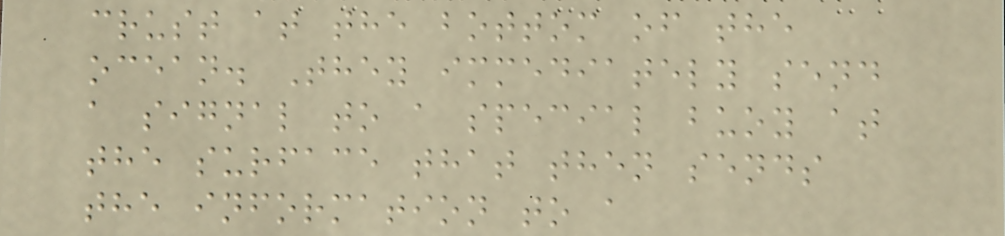crust at the bottom of the
ocean. They immediately send
a signal to a special buoy at
the surface that then sends
the information to a
